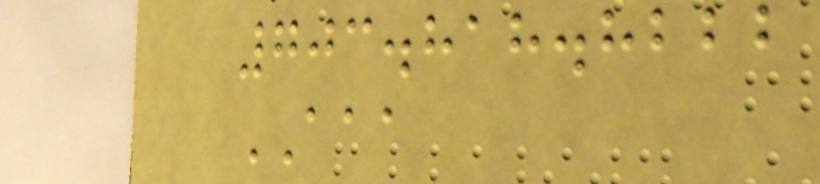703.818.8222
AAA
